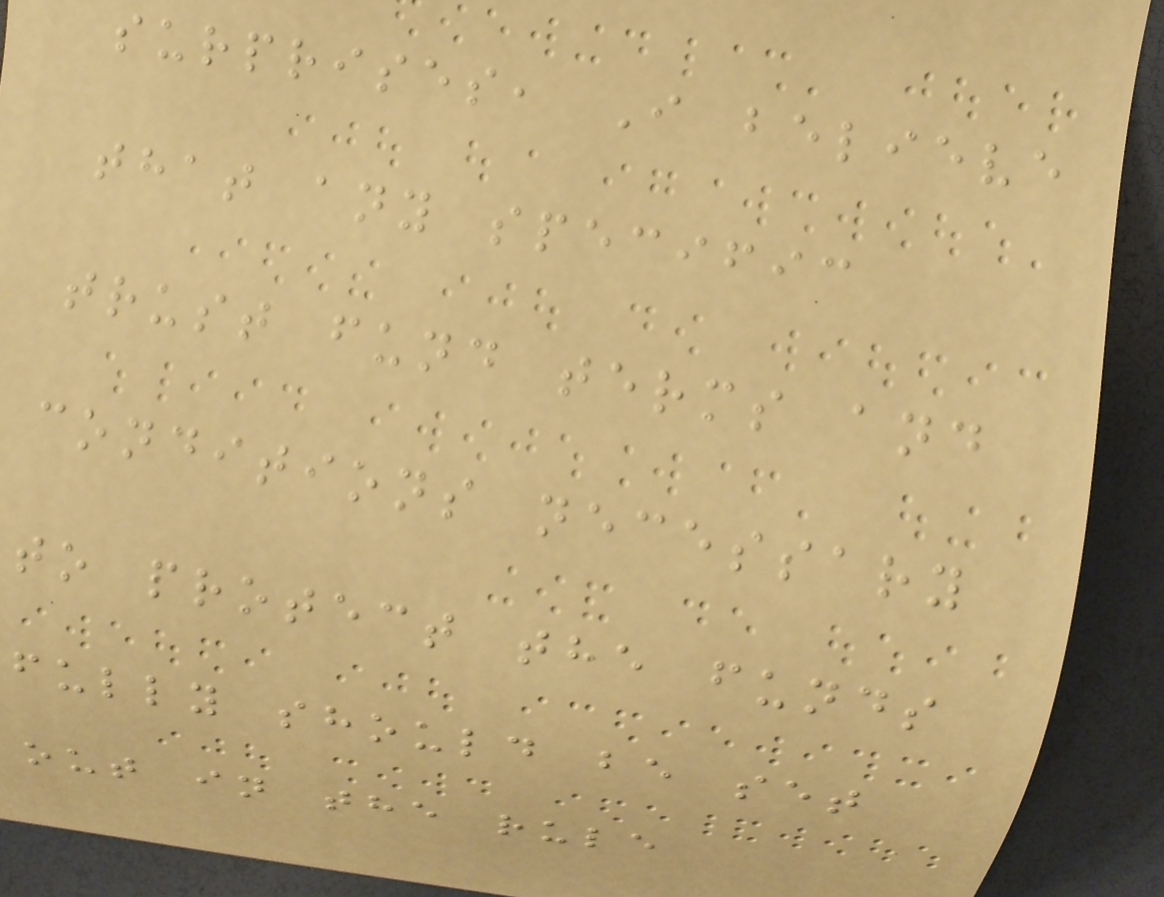surprises, I believe
that any specific
trust fund terms and
conditions necessary
to protect the funds
fully should be set
out in the rule
